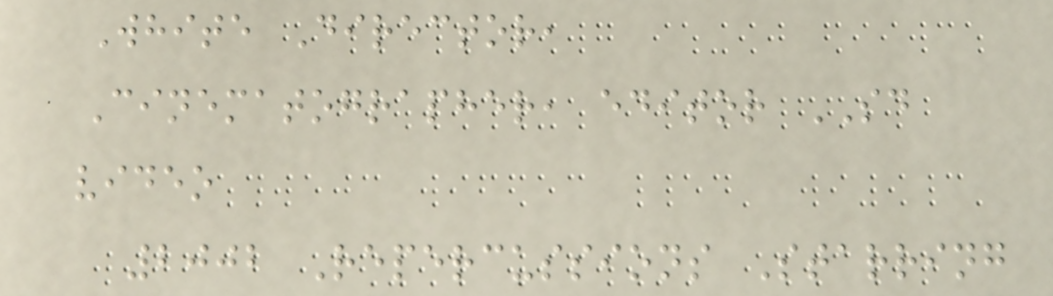White Director,
Cinematographer, editor SD
video
2002 Repercussions Starring
